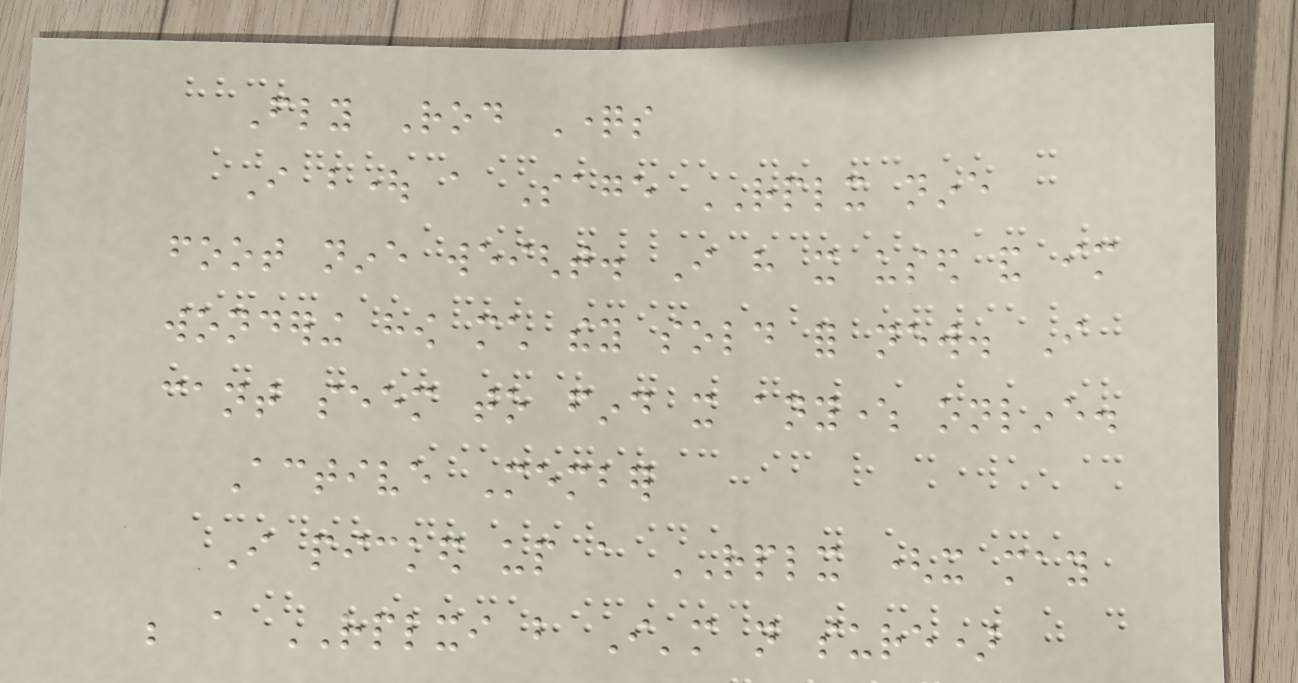Fly Rod Questions
I bought a Sage RPLX nine
foot nine weight. I have it used and im
wondering how much they sold for new. I
cant seem to find it anywhere online.
Active Member
I picked up a RPLX (it may
be a RPLXI but I'm not sure)
